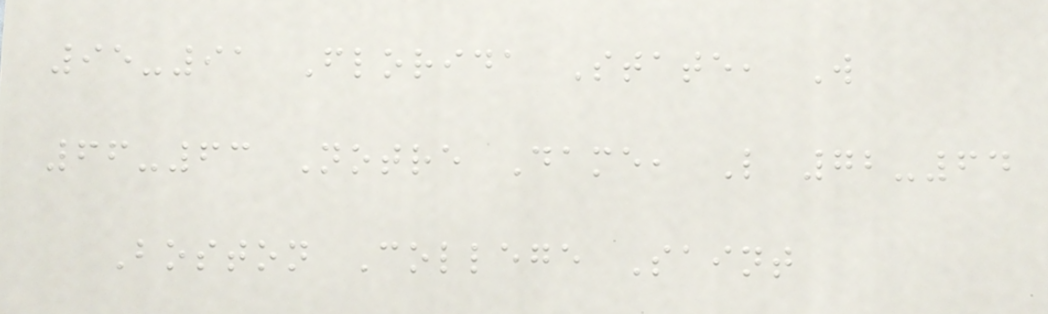95-91 Florida State, W
66-63 Notre Dame, L 72-64
Boston College Saint
